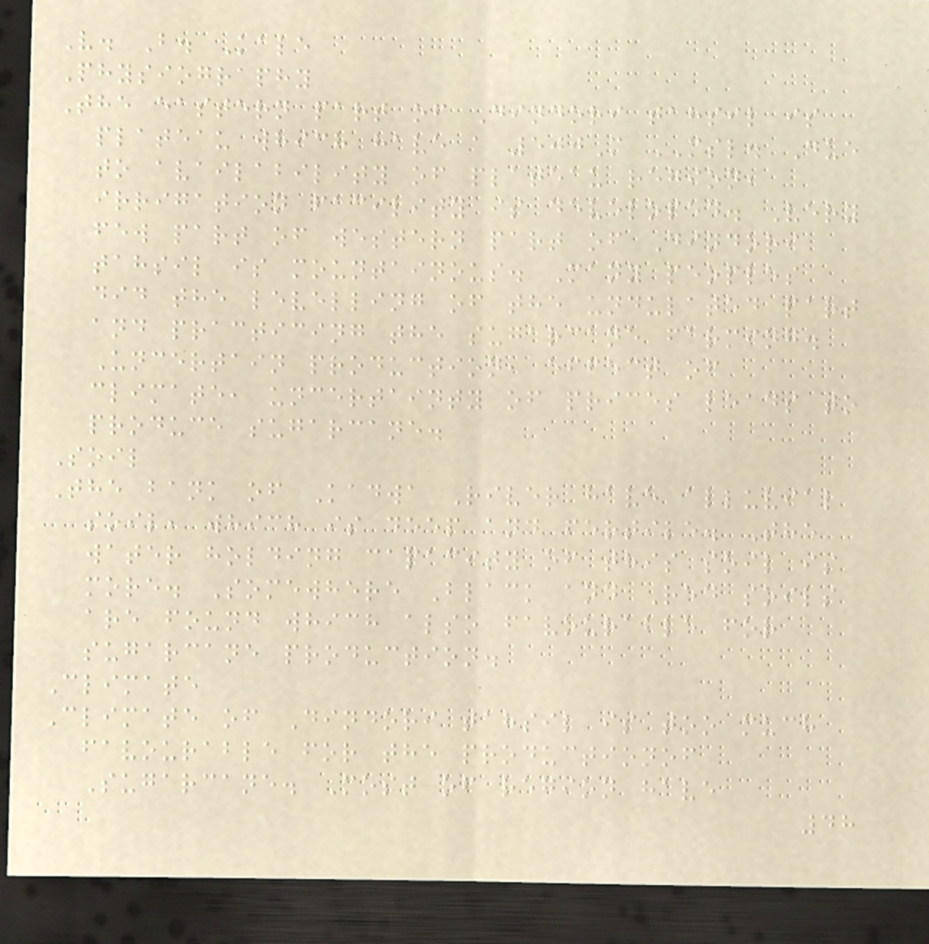V. B. Kale
Physiography
The eastern part of Dindori tahsil is
plateau which have a 500M MSL. Due
to availability of plateau region,
irrigation facility is developed. Very
few part of western part of Dindori
tahsil is mountainous. Many peoples
did the levelling of the undulated part
and practicing the sugarcane farming.
Uncertain production, effect of
climate, uncertainty of prices leads to
produce sugarcane.
Soil
The bank of Kadwa River have alluvial
soil, which is deep and fertile. The
water holding capacity of this soil is
more. Somewhere Black and Red soils
are found which also favourable for
sugarcane production.
Climate
Climate of Dindori tahsil is too much
favourable for the productionof
Sugarcane. Most of region have
48
